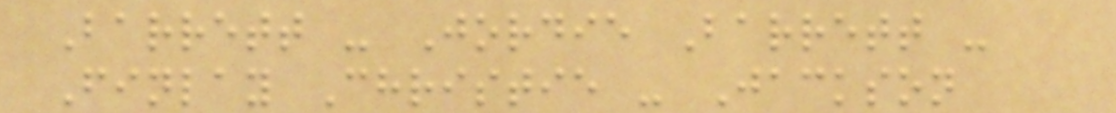Barrett - Jordie Barrett -
Finlay Christie - Jackson
